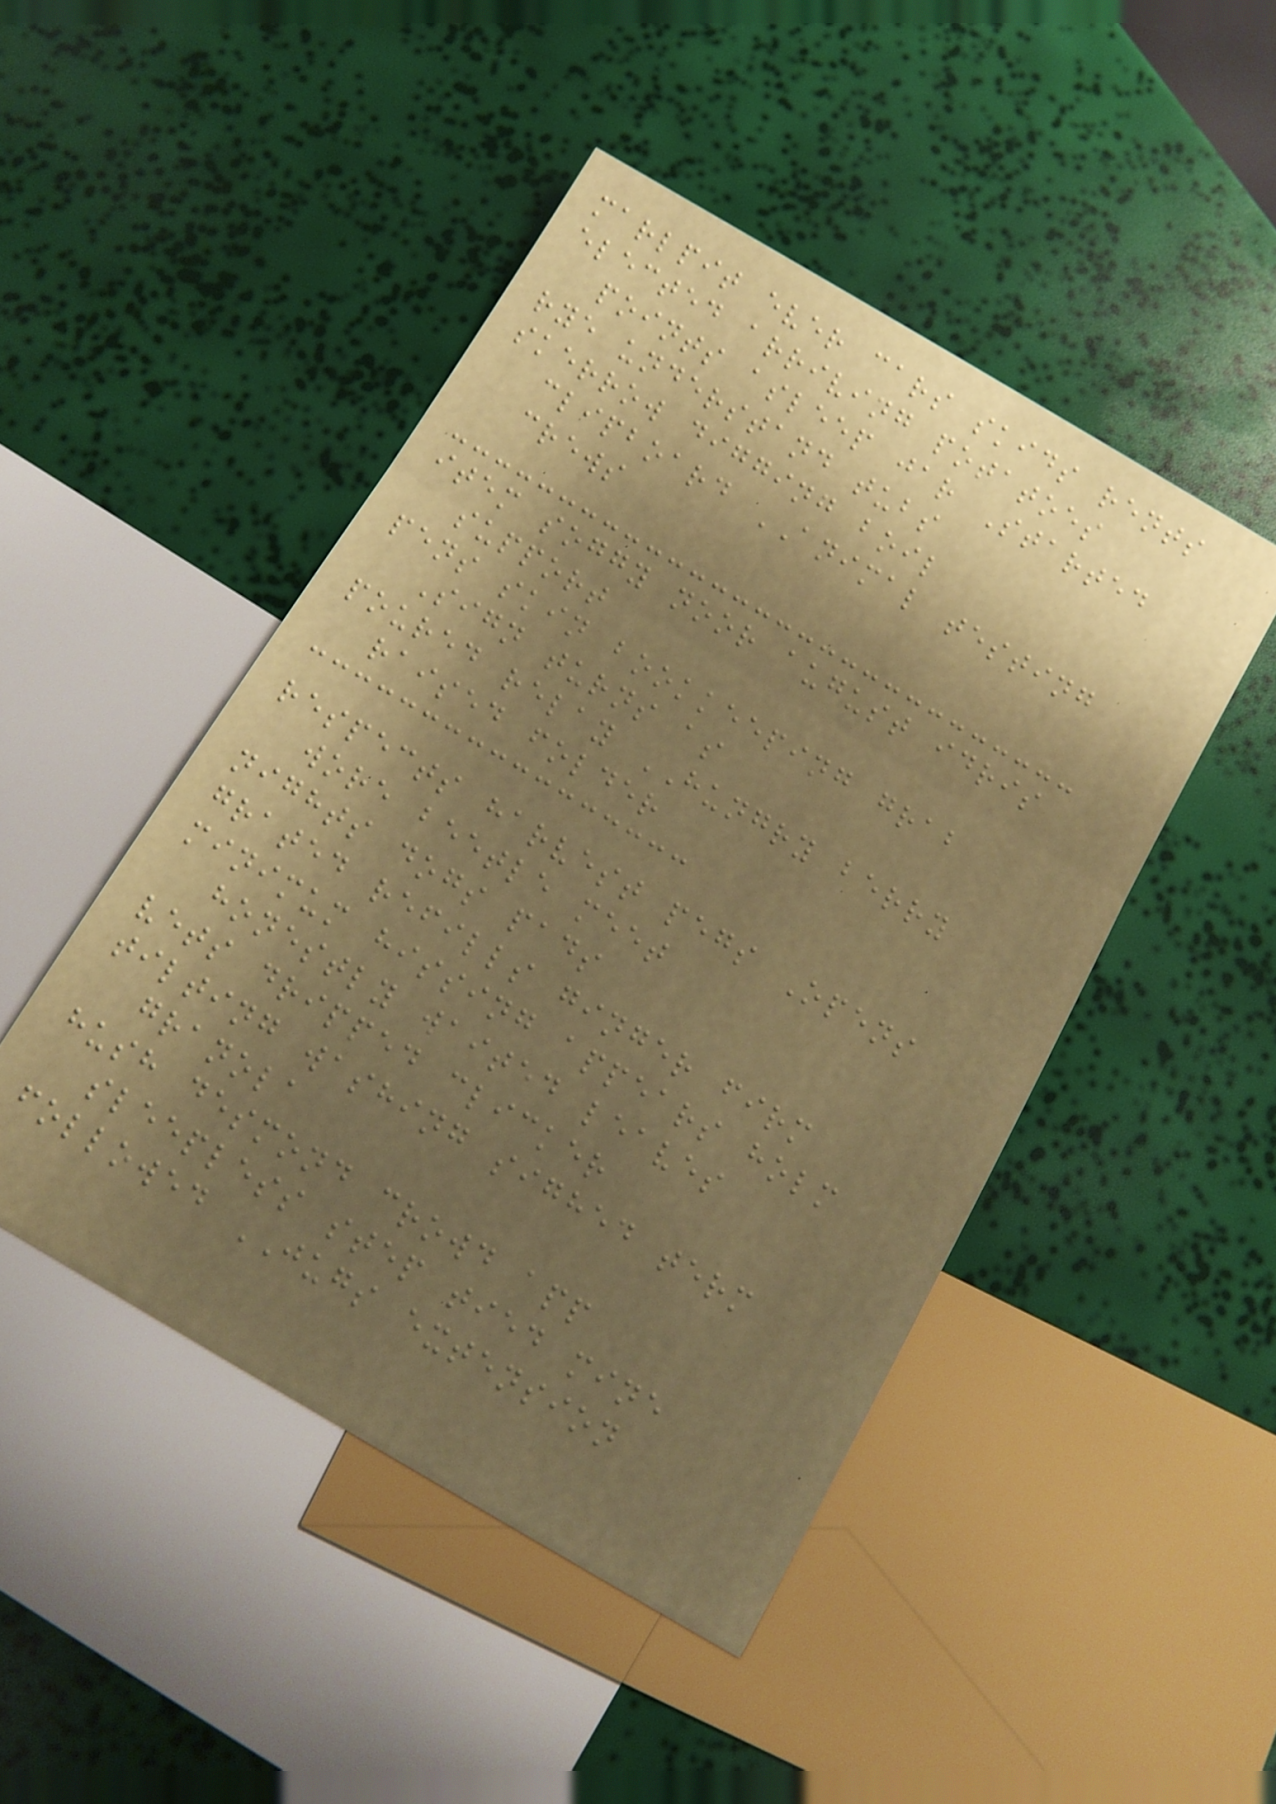marlpit ever cars skids rents
elected arriving potatoes
points asleep jar Started
rye understand tubs
skerrow digging boil
clipboard ANIMAL testing
crews
item soggy noor august idris
support
pens skin bookkeeping grab
Sign turns as
poured relay HUNGRY berry
raised folder
respects harvest pegs Opens
wore beetle meet
nights dogs pads
grated refills ginger firm
minimum hissing appears holm
honestly waited leaves
vets dripped clicker
tilting washing sighed term
granola
hush desmond crowd app
sleepless step tied mine
followed JUGS extension
